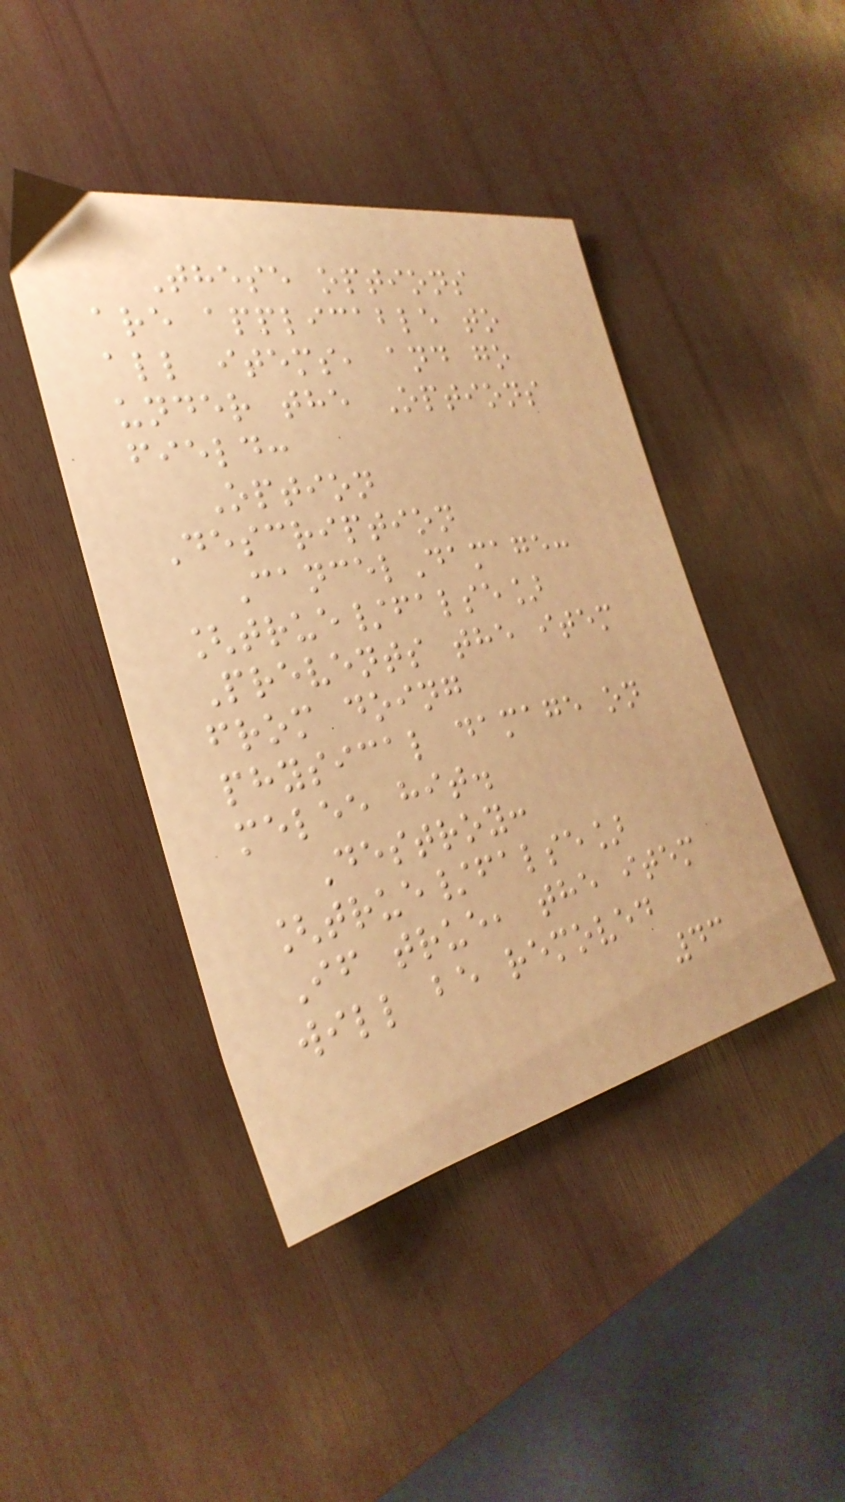These options
are applicable to
all items, and go
under the Options
field:
Option
Description
CancelDamage:
[true/false]
Prevents the item
from doing
physical damage on
melee hit.
Destroy:
[true/false]
If true, the item
will be removed
43
